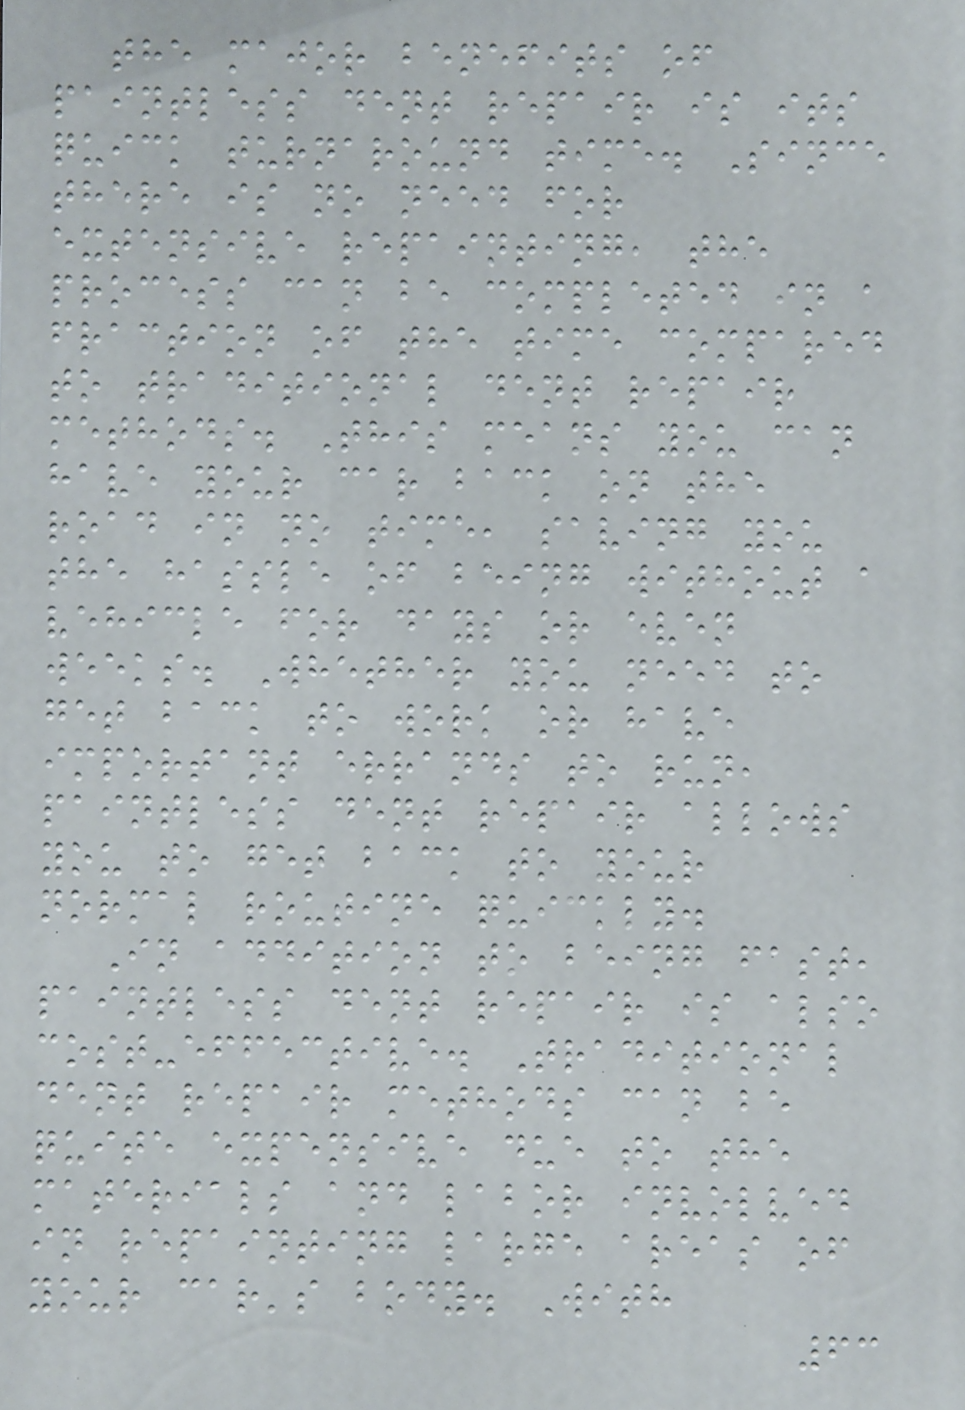the major benefits of
paintless dent repair is its
quick turnaround time. Since
there is no need for
extensive repainting, the
process can be completed in a
fraction of the time compared
to traditional dent repair
methods. This means you can
have your car back on the
road in no time, saving you
the hassle of being without a
vehicle for days or even
weeks. Whether you need to
get back to work or have
important errands to run,
paintless dent repair allows
you to get back to your
normal routine quickly.
In addition to being fast,
paintless dent repair is also
cost-effective. Traditional
dent repair methods can be
quite expensive due to the
materials and labor involved
in repainting large areas of
your car's body. With
63
